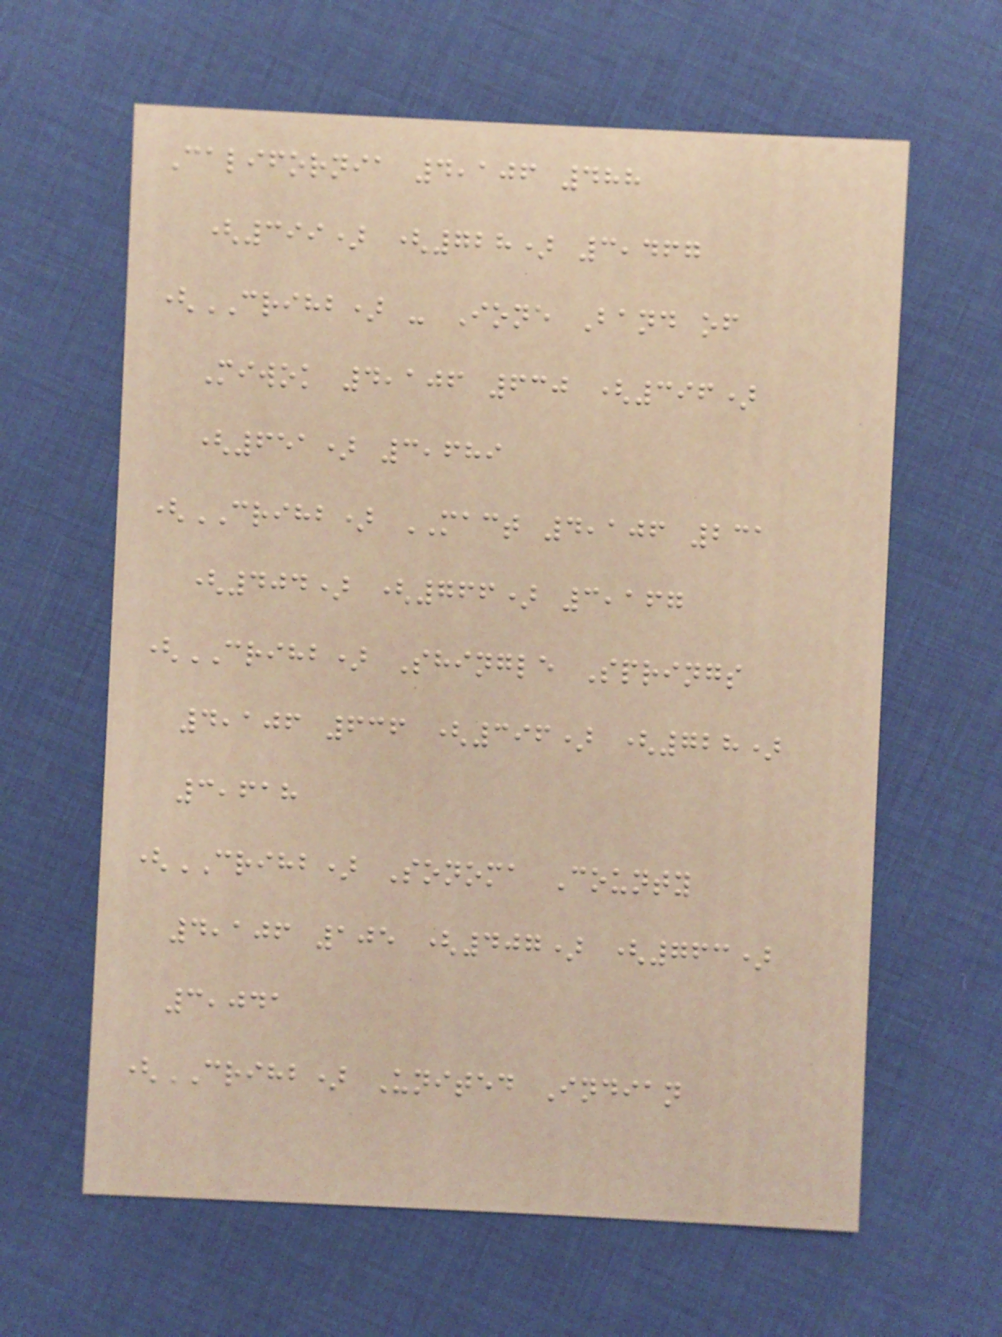California 4,106 488
(399) (728) 3,467
(CRIHB) - Ione Band of
Miwok 4,106 630 (396)
(651) 3,689
(CRIHB) MACT 4,106 231
(404) (766) 3,167
(CRIHB) Shingle Springs
4,106 636 (396) (728)
3,618
(CRIHB) Sonoma County
4,106 105 (407) (763)
3,041
(CRIHB) United Indian
